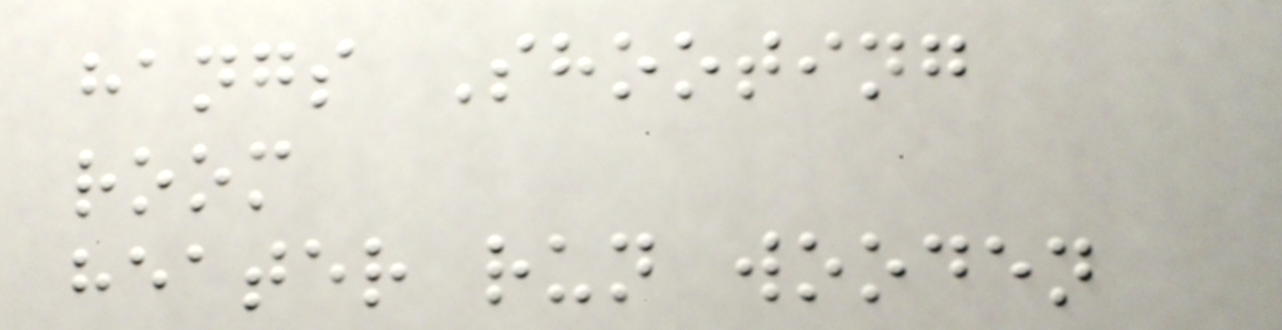hangs Shooting
room
heater run wooden
